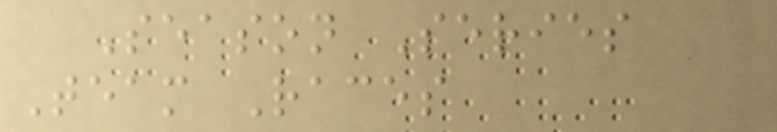Season Series
Team Races
